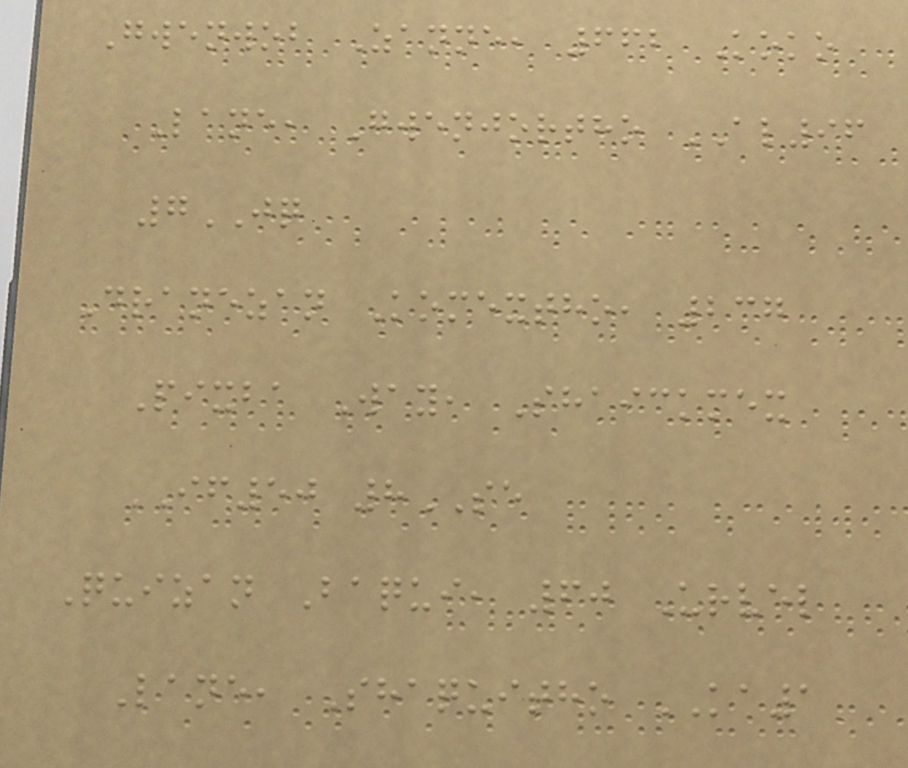Gwenwob Zanne, 662 Koko
Lane, Gwenjortho AL96
7JQ
Dranezan Komextho, 237
Pixba Way, Shaickmex
IF50 8SE
Quizan Baqui, 60 Urvel
Lane, Shaquitho KA1
